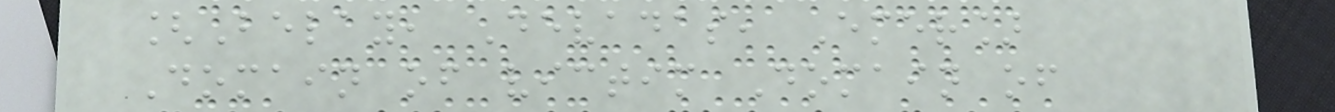[Belay, Devadas, Emer]
Domain of victim Domain of
